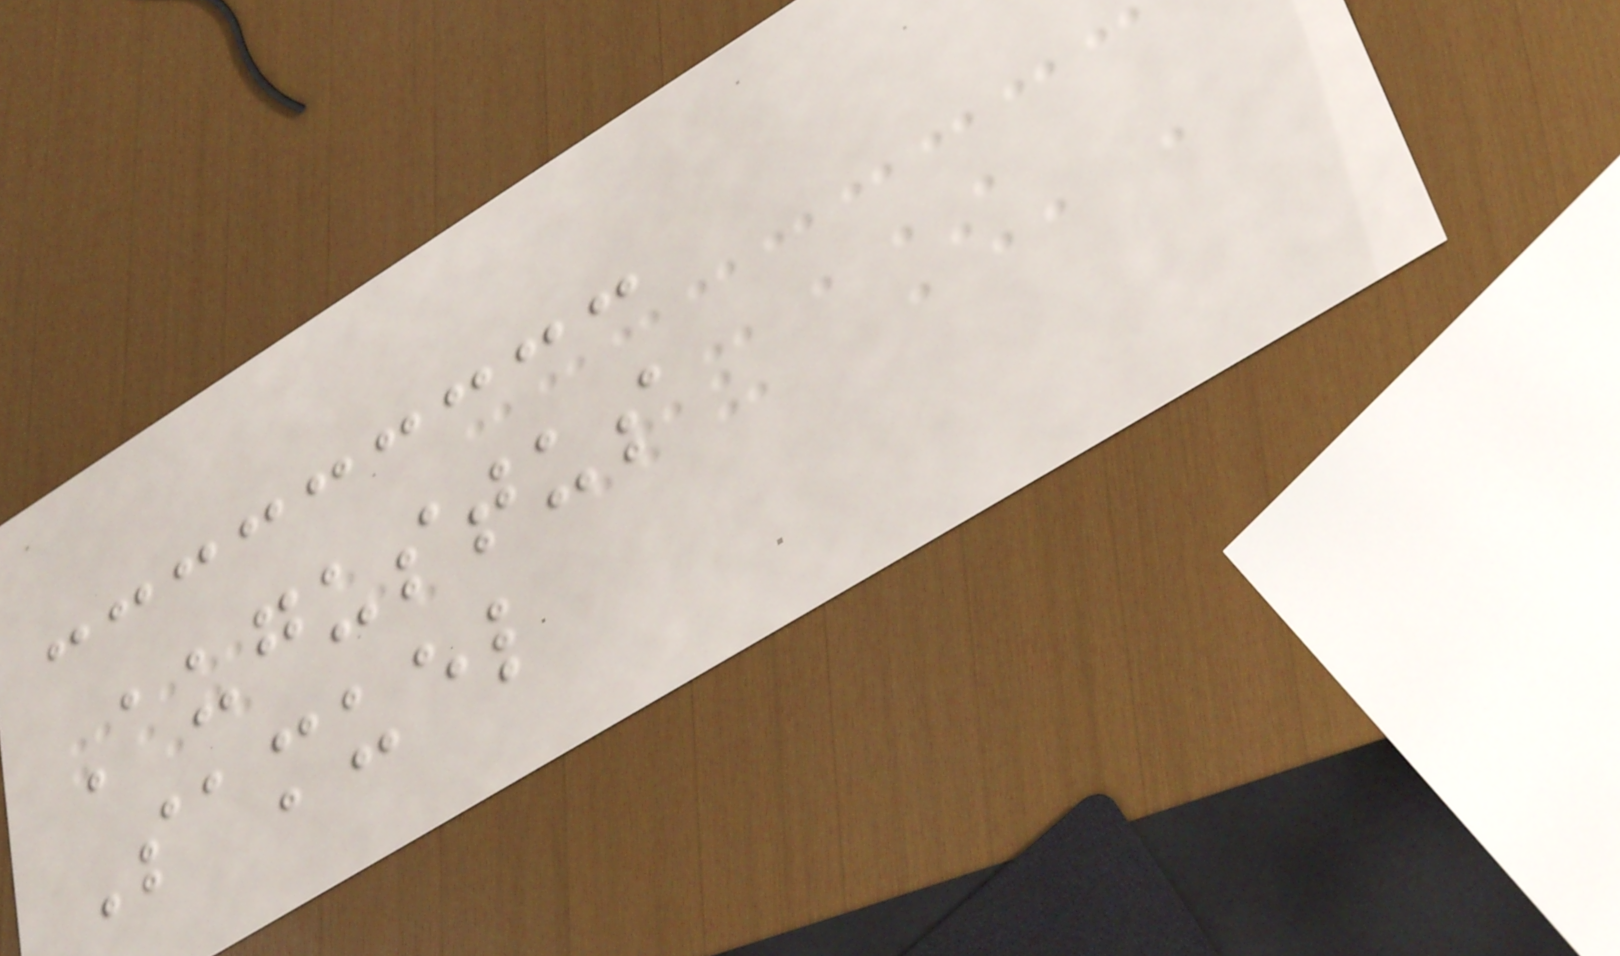Augustus
Samuel
